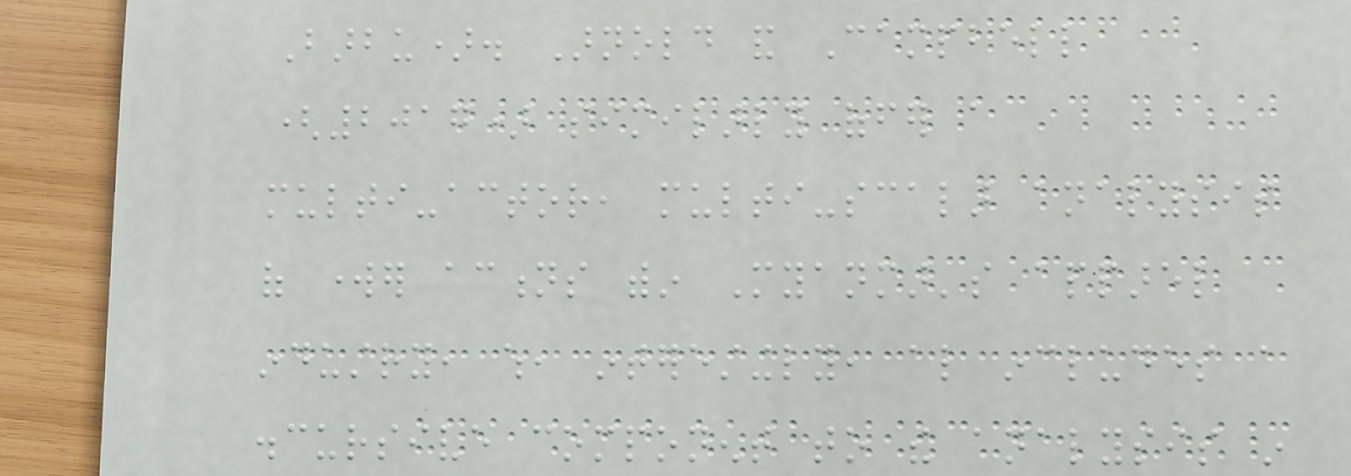Barbu). Arnold and Campbell
(2017) similarly offer a
multi-actor, multi-scalar analysis
of worker actions within Myanmar's apparel
industry, which, interestingly, also includes a
discursive component to the analysis in
